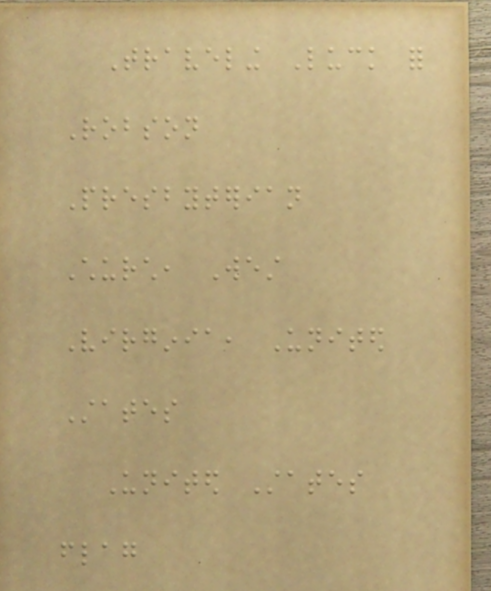Traveling Luck for
Robson
Presbyterian
Church, West
Virginia, United
States
United States
flag
